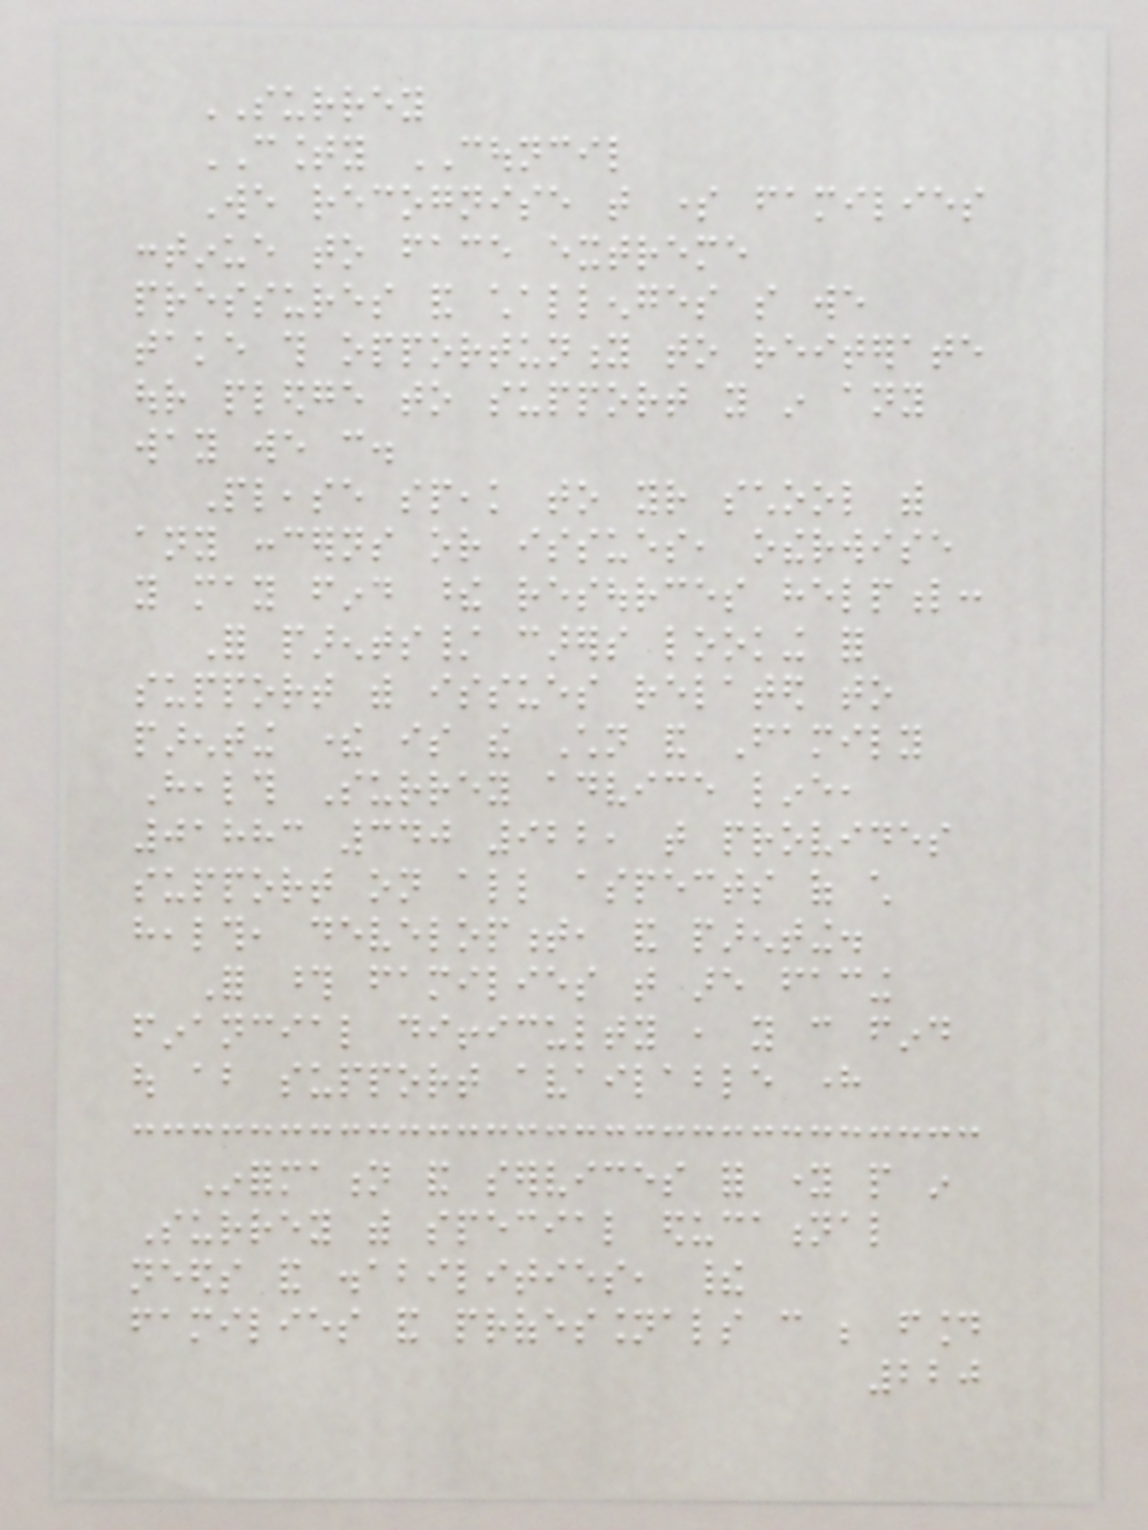SURREY
COUNTY COUNCIL
We recognise that some families
continue to face extreme
pressures and challenges so we
take this opportunity to reiterate
our pledge to support you in any
way we can.
Please speak to your school with
any concerns or issues, otherwise
you may find these resources helpful:
For parents/ carers looking for
support with issues related to
parenting there is the Children and Family
Health Surrey advice line,
01883 340 922, that provides
support on all aspects of child
health, development, and parenting.
For those families that are facing
financial difficulty , you can find
out about support available here
Information and services for young people in
Surrey with special educational
needs and disabilities, their
families and professionals can be found
220
